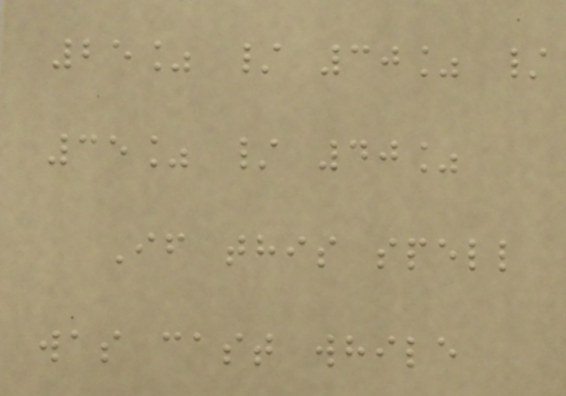25% / 30% /
35% / 40%
If this spell
was cast while
